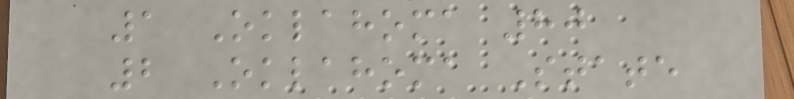1 Oklahoma 80
2 Oklahoma State
